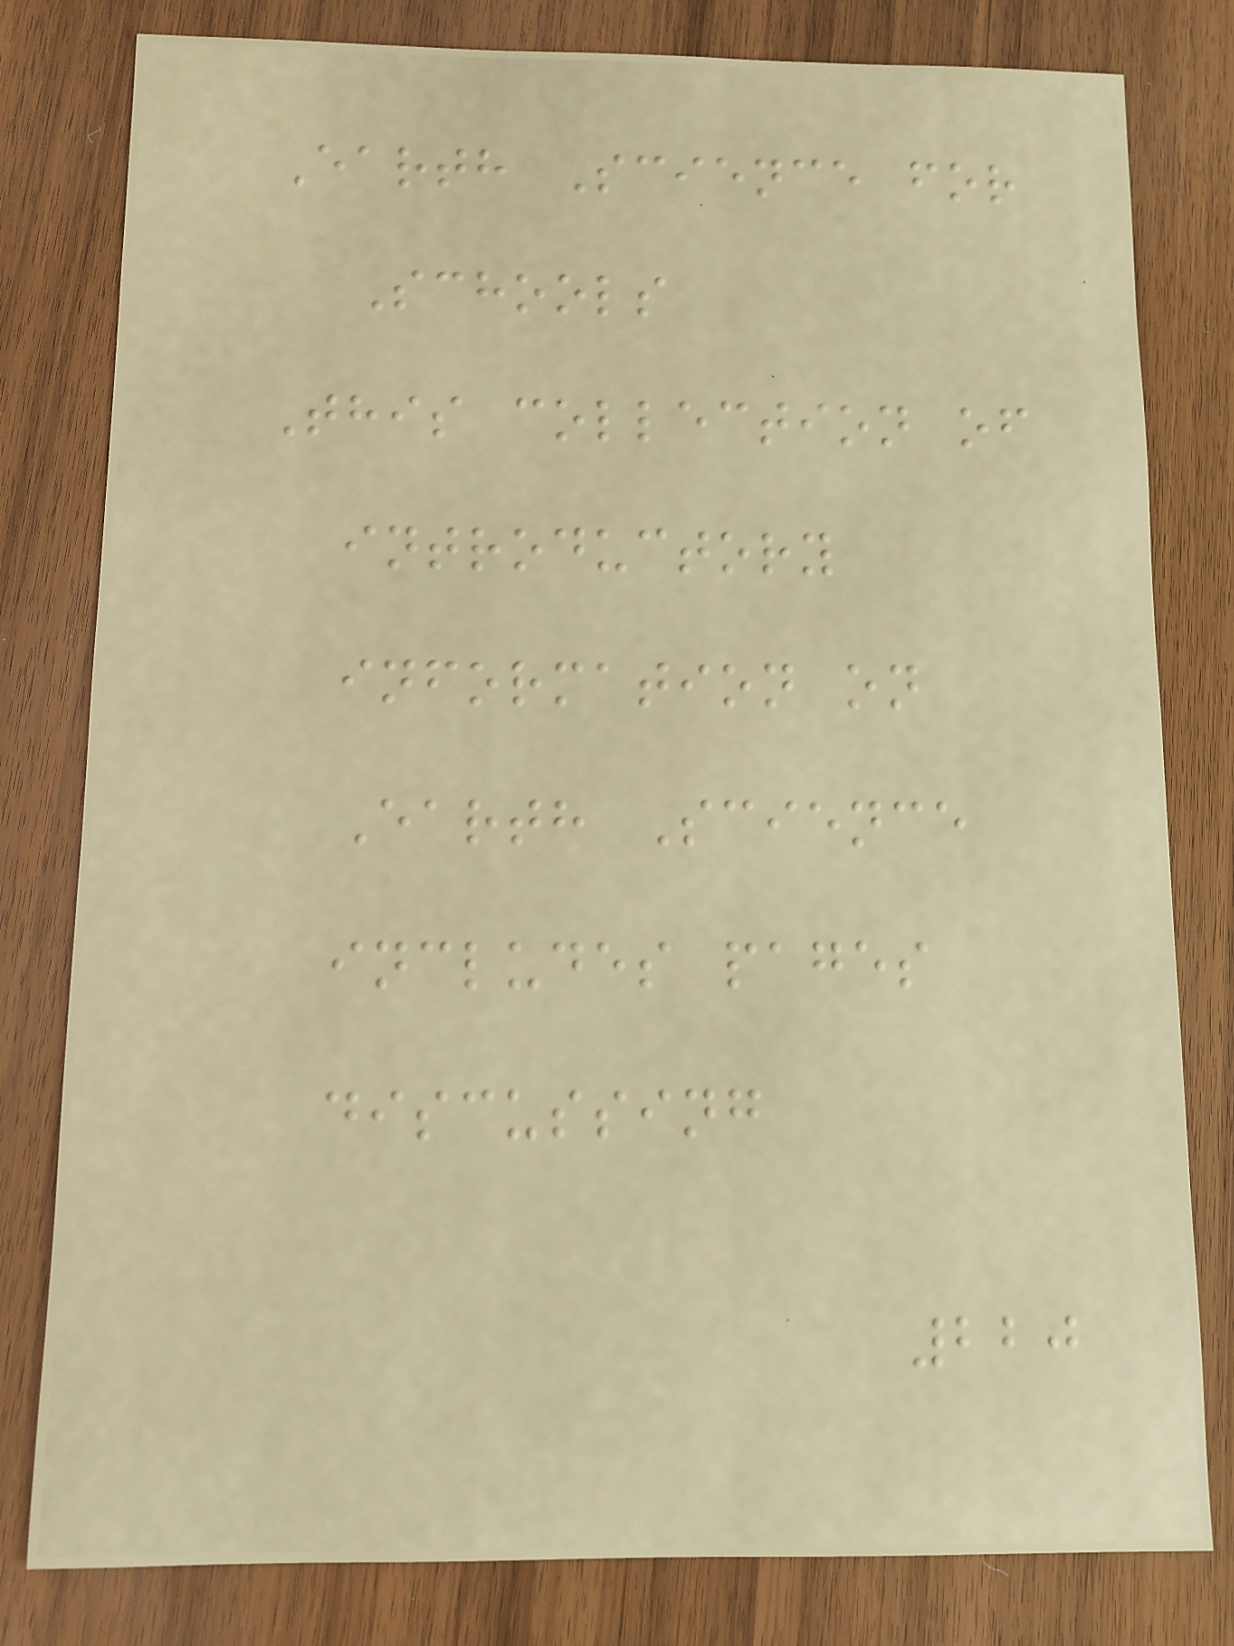Earth Science for
Schools
This collection of
introductory
information on
Earth Science
includes pages
discussing
220
